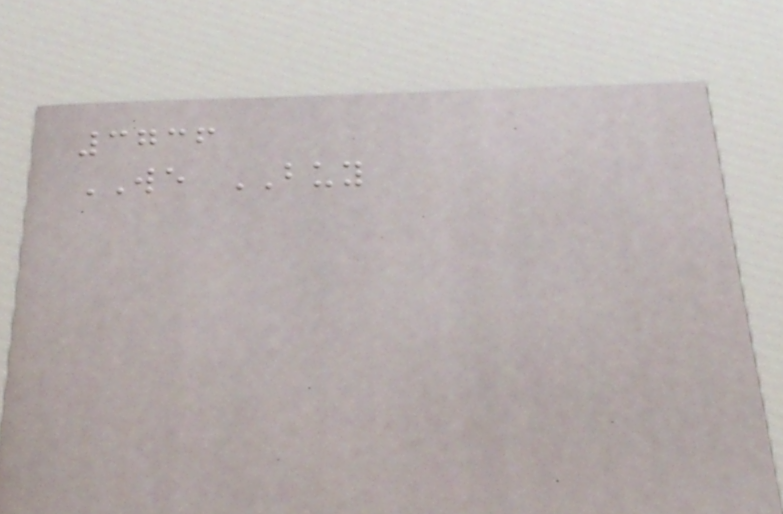3736
WE BUY
